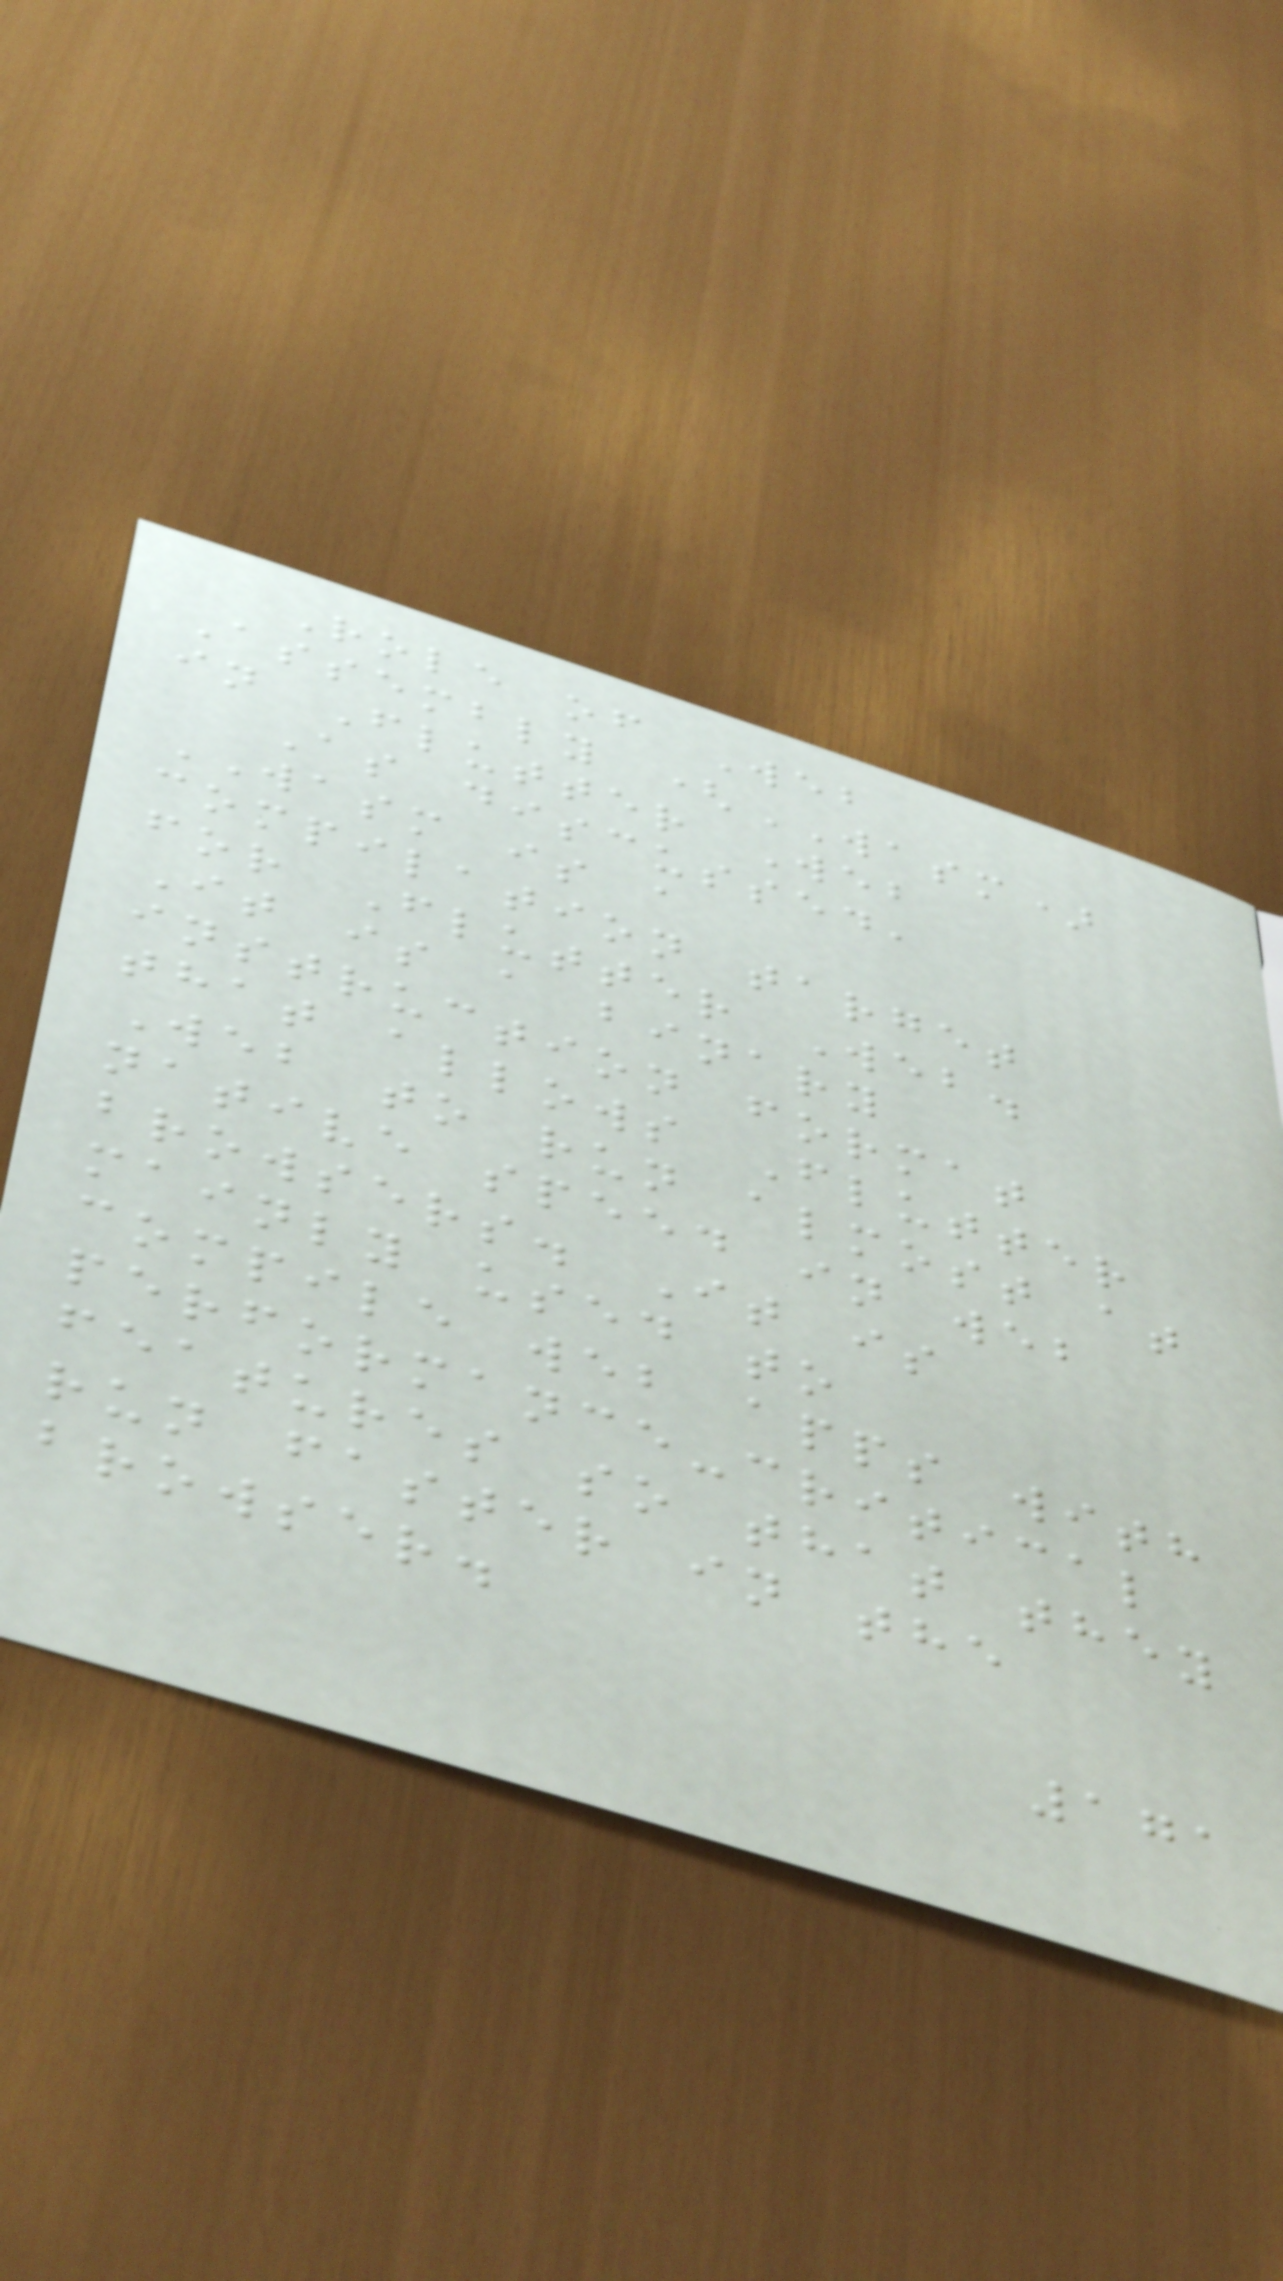Role of Web
Assembly (WASM)
in Flutter Web
As discussed,
WASM is a
compilation target
for Flutter Web.
It is a binary
instruction format
that allows Flutter
Web to run almost at
native speed in web
browsers. It is
mainly used to
compile web apps with
performance-critical
features so that they
run faster in the
browser.
171
